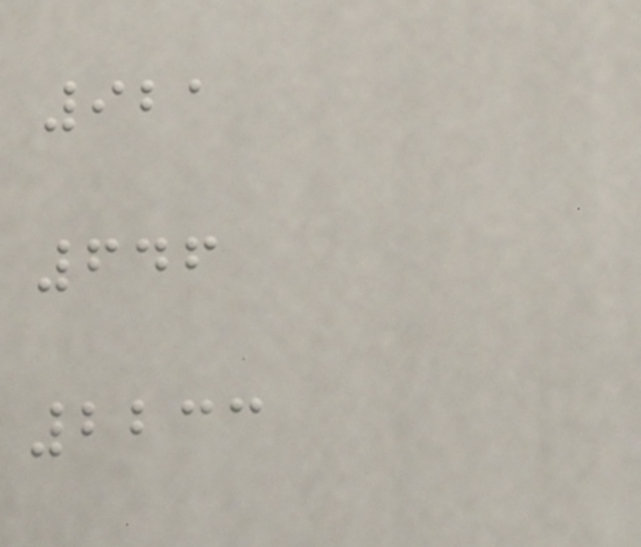921
646
2233
